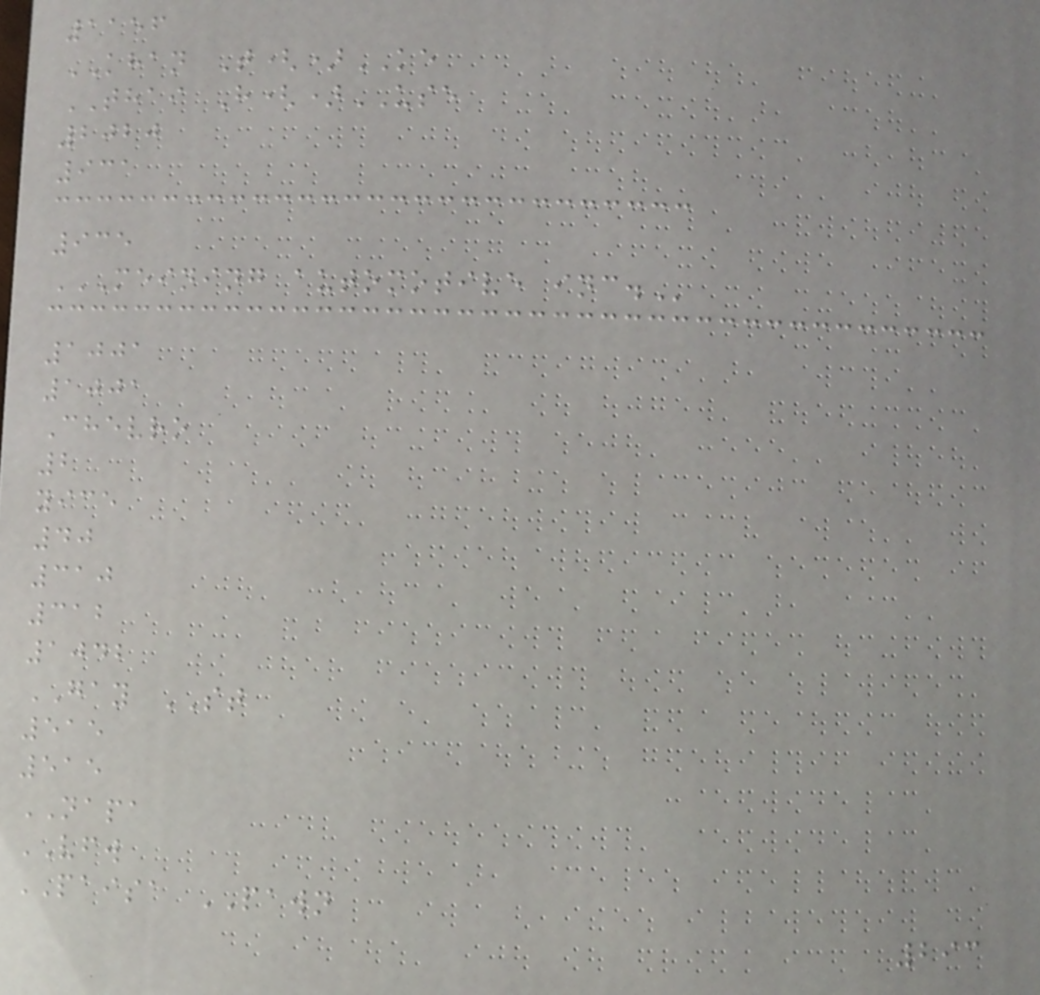1156
KHAN T()KE
THAI H()USE
2020
931
935
MEINING AUTOMOTIVE INC.
1001
1001
Chevro
2
yice
40
310
312
1042
GAY ST
515
515
NAPA
VFW
PAISA PAWN
293
